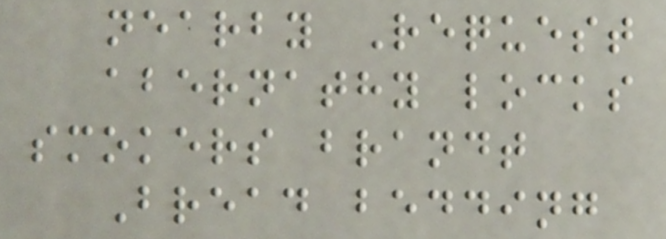nearby Request
abernathy locks
smokers brandt
Bread bedding
